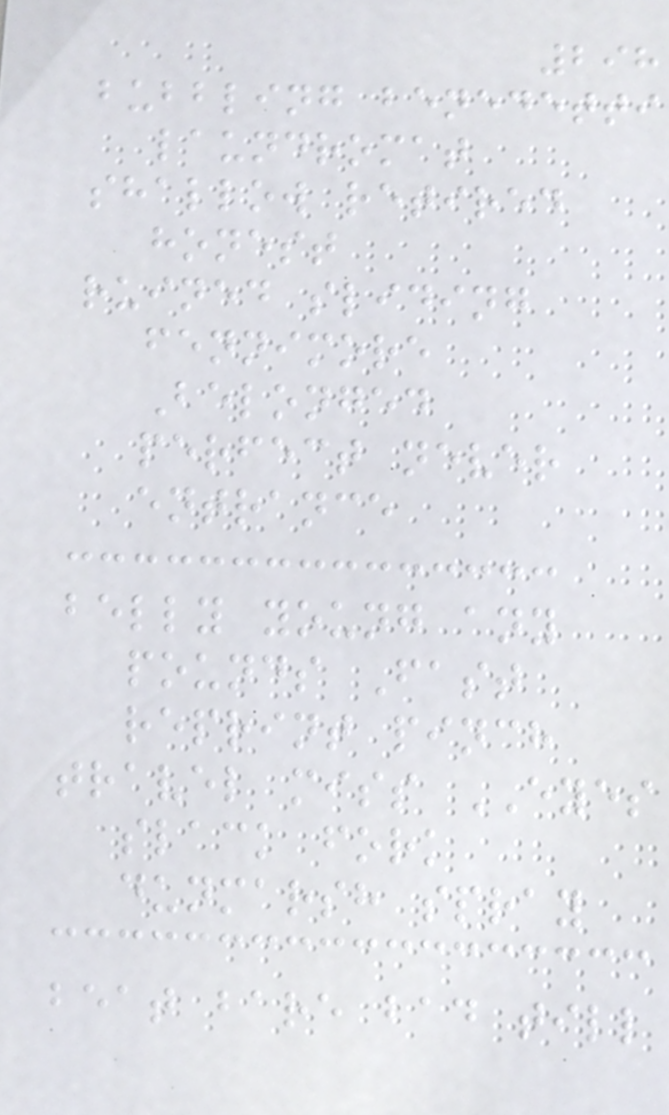298
bubbling benedetti
laundromat
shallow retired
honest
ruined sliding
fennimore
Belonged
perfect never
entrance
belly young any
pounds Fast
reprint pinch
travel miss EYES
slack fork
dunmarsh spray
beat bare bad till
